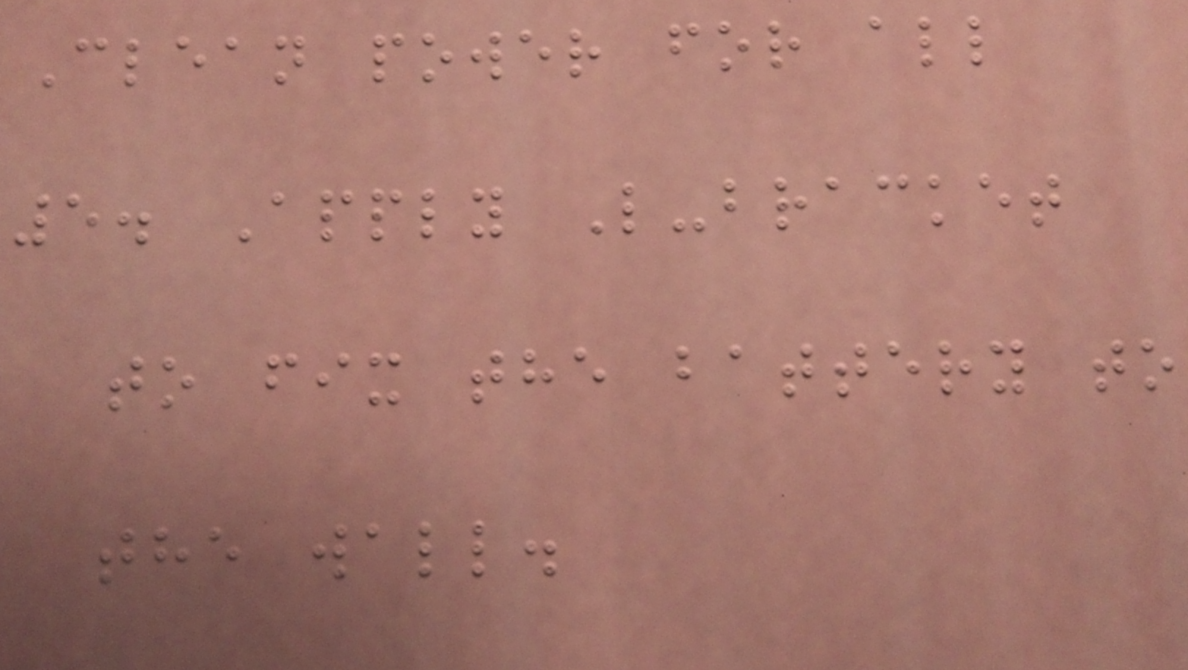Clean power for all
5. Apply L-bracket
to fix the battery to
the wall.
